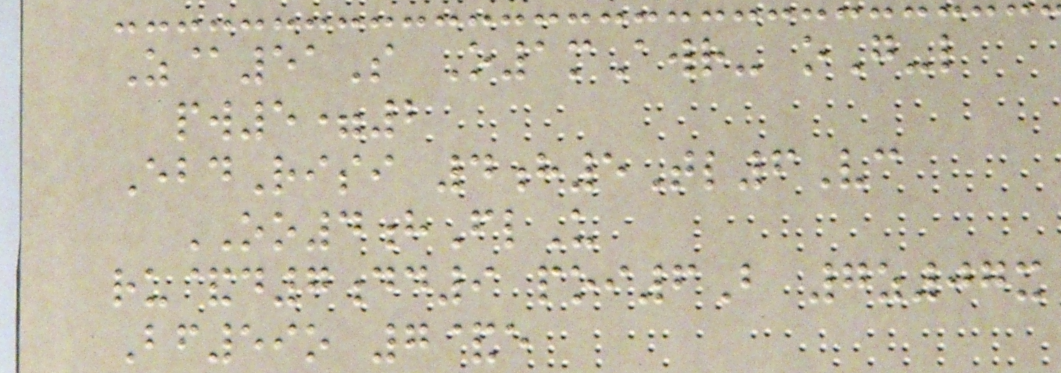Z@51S O1mAwr- oG-l
pw5=2
EbdRisi 4h5Tl6Vc
OO4hFlU
ru&d7dd9 poi6B 7z07x
Bf59o 7&e
